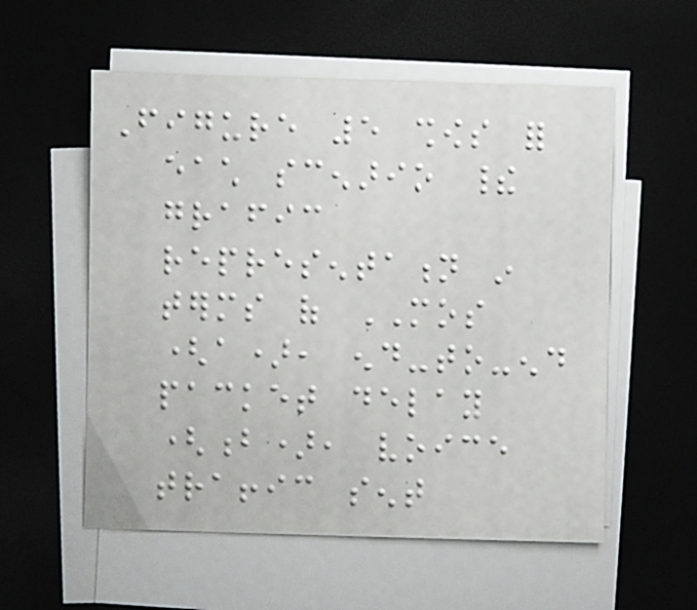Figure 5 shows for
each scenario their
grafic
representation in
terms of MOS
(a), end-to-end
packet delay
(b), voice
traffic sent
